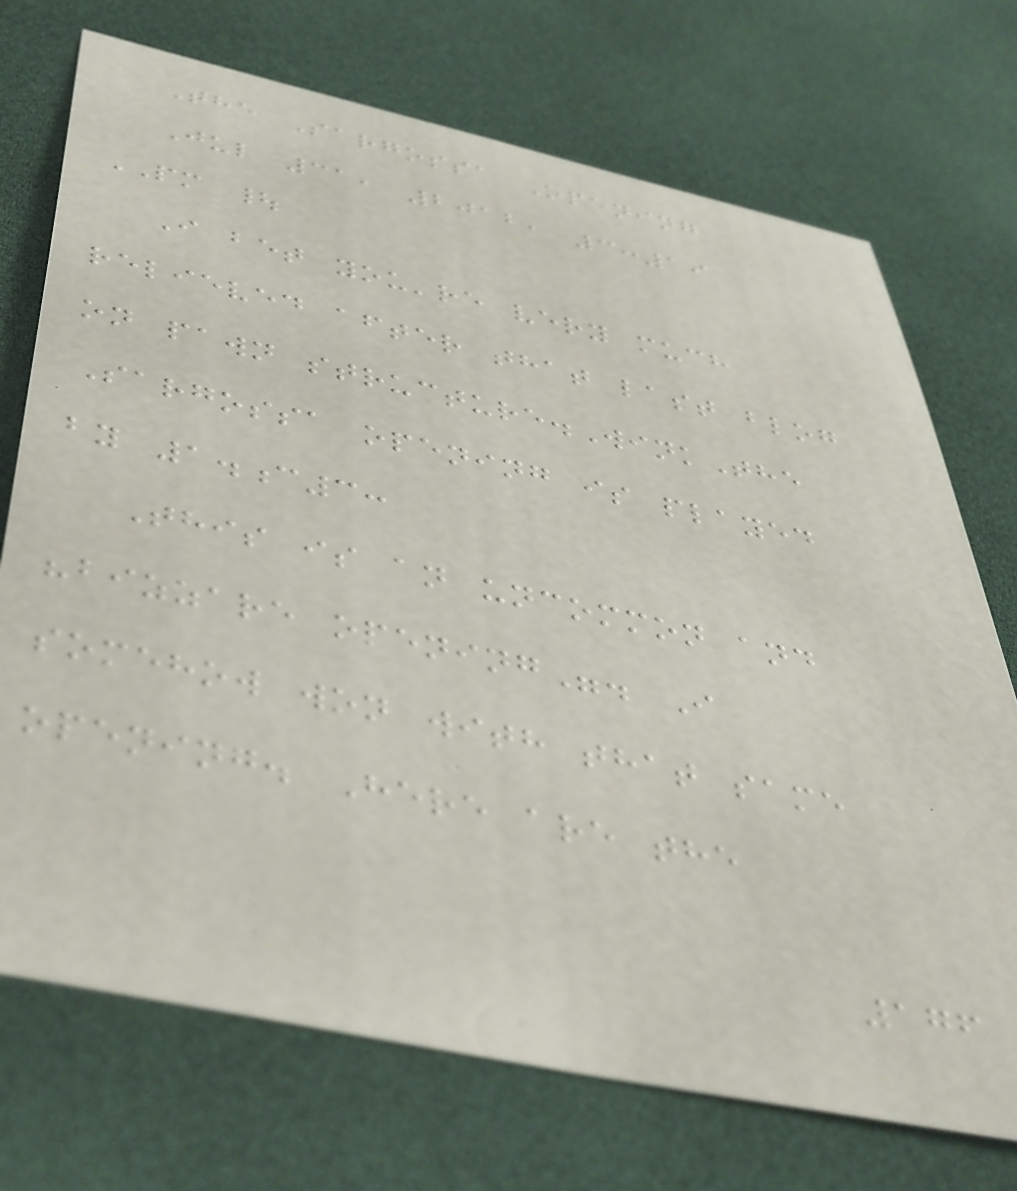The Sargossa Opening
Jul 31, 2012, 3:19
PM |
I bet you're very much
relieved after that last blog
on pawn structure.WinkThe
Sargossa opening is played
by 1.c3:
This is an uncommon and
"bizzare opening". I
somehow won with that same
opening. Here are the
176
